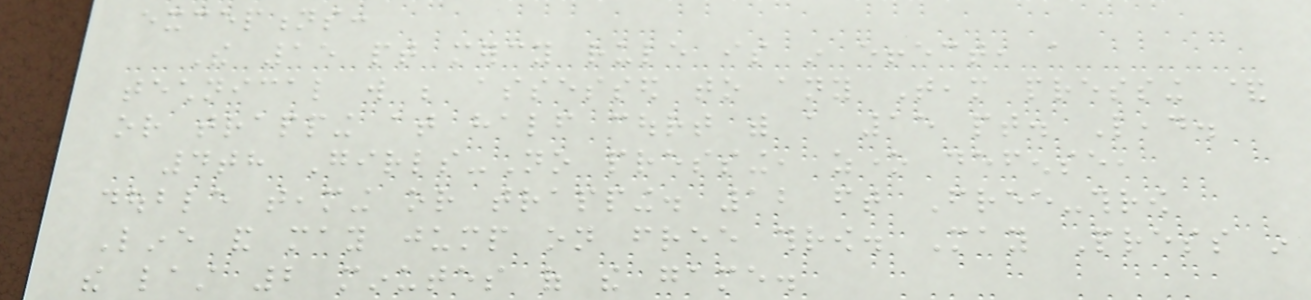exceptions:
The 15 pt mercy rule is in effect, a
technical will be assessed to any Team pressing &
or trapping at half court with a 15 pt. Lead.
4th Girls-No pressing, zone defense,
double teaming or trapping. 12 ft Free-throw
Line and may jump on free throw. May Press in
the last 2 minutes of the game.
